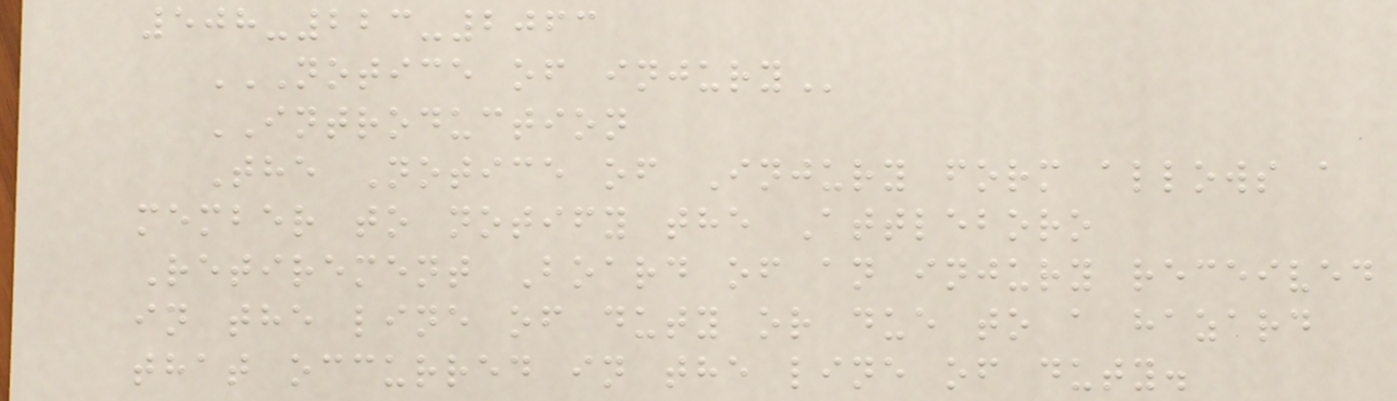508-223-2063
NOTICE OF INJURY
INTRODUCTION
The Notice of Injury form allows a
member to notify the Attleboro
Retirement Board of an injury received
in the line of duty or due to a hazard
that occurred in the line of duty.
